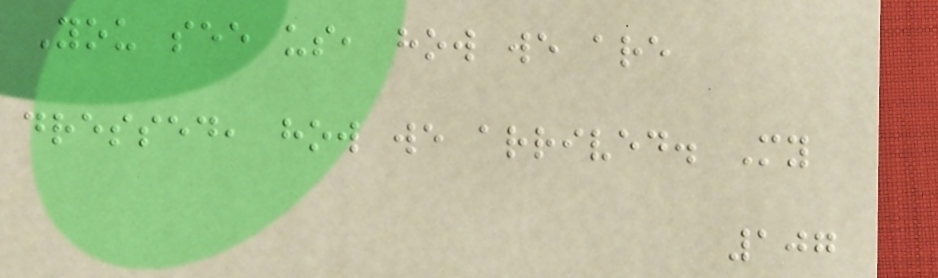You see us, how we are
dressed, how we arrived. My
107
